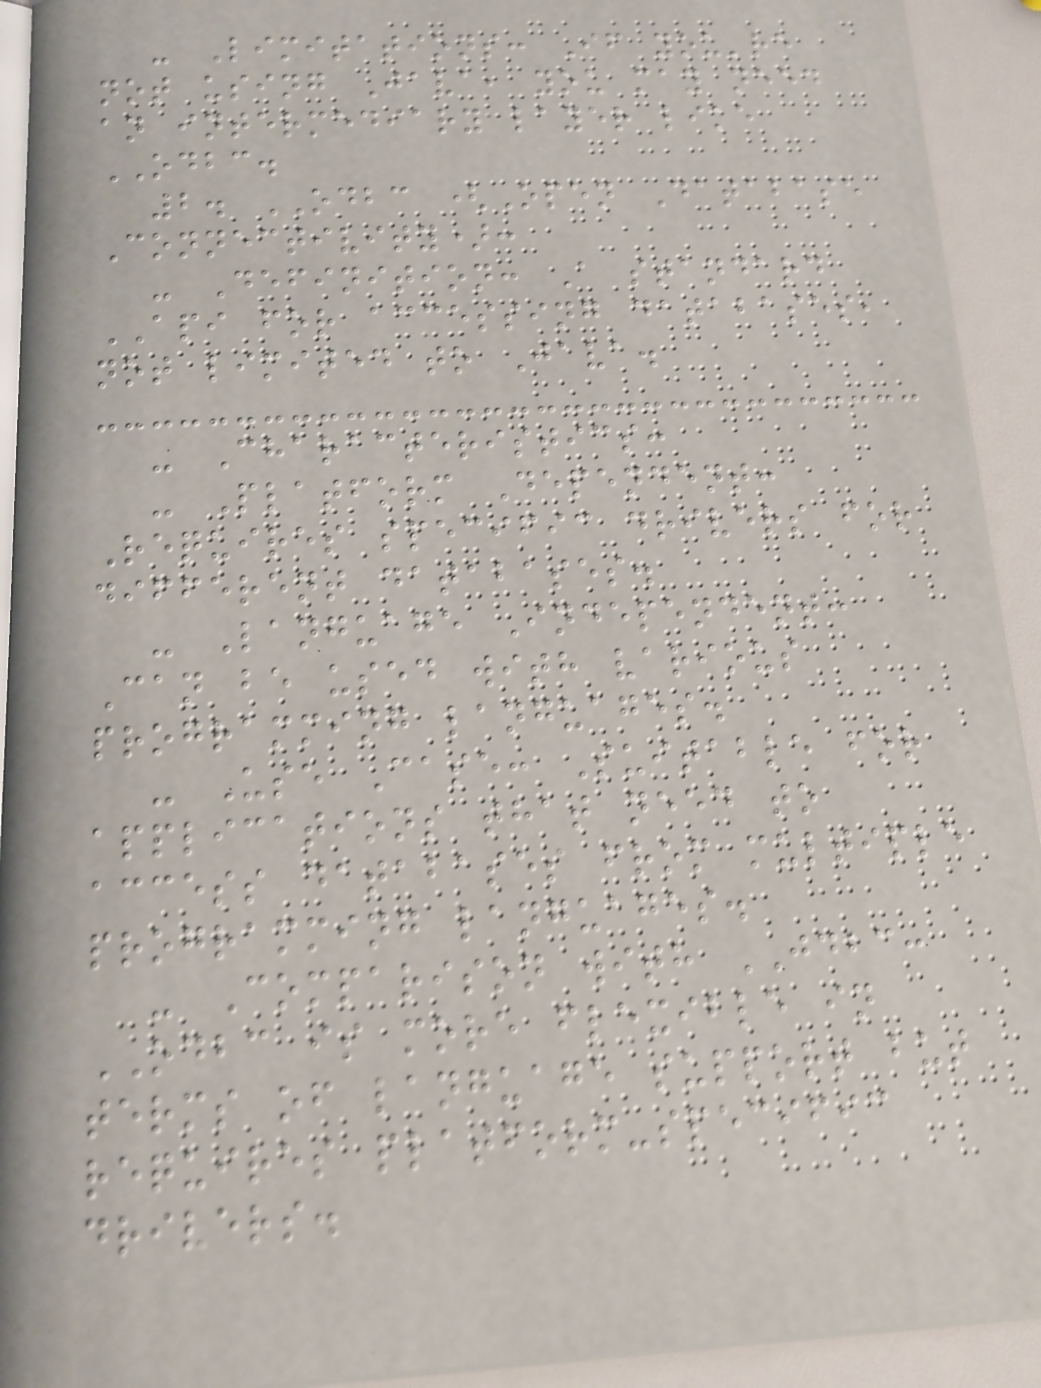- Limitations: If you're
not using Java, you may need
an intermediary layer like
ODBC.
2. ODBC (Open Database
Connectivity):
- Definition: A standard
API for accessing databases,
not limited to Java.
- Characteristics:
- Platform Dependent:
Requires specific drivers for
different databases.
- Language Independent:
Can be used with various
programming languages.
- Use Case: Suitable for
applications that need to
access databases from multiple
programming languages.
- Comparison with JDBC:
ODBC is more flexible in
terms of language support but
requires platform-specific
drivers.
